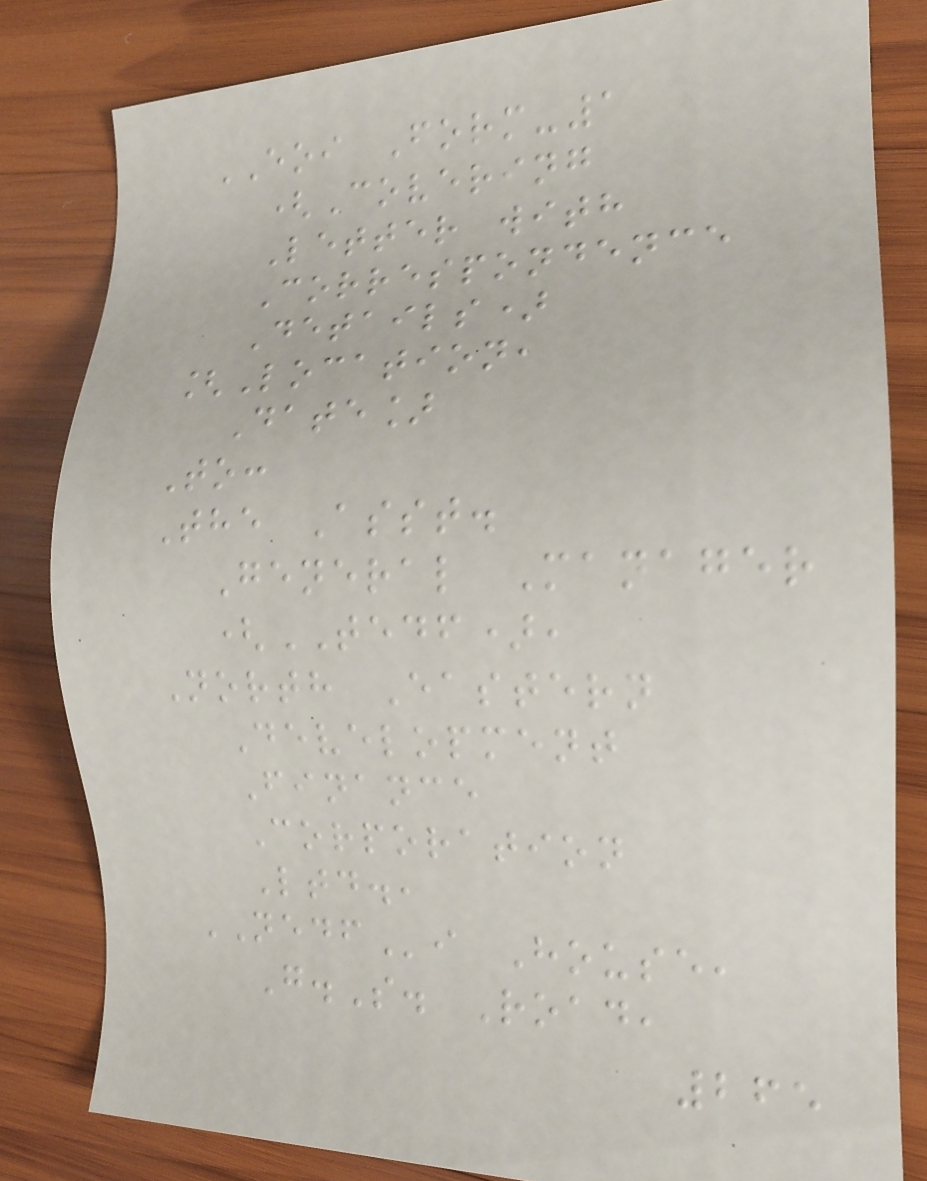EOI Form-1
(Covering
Letter with
Correspondence
Details)
[Location,
Date]
To:
The Asst.
General Manager
(TEDF),
North Eastern
Development
Finance
Corporation
Ltd.,
NEDFi House,
G.S. Road,
265
